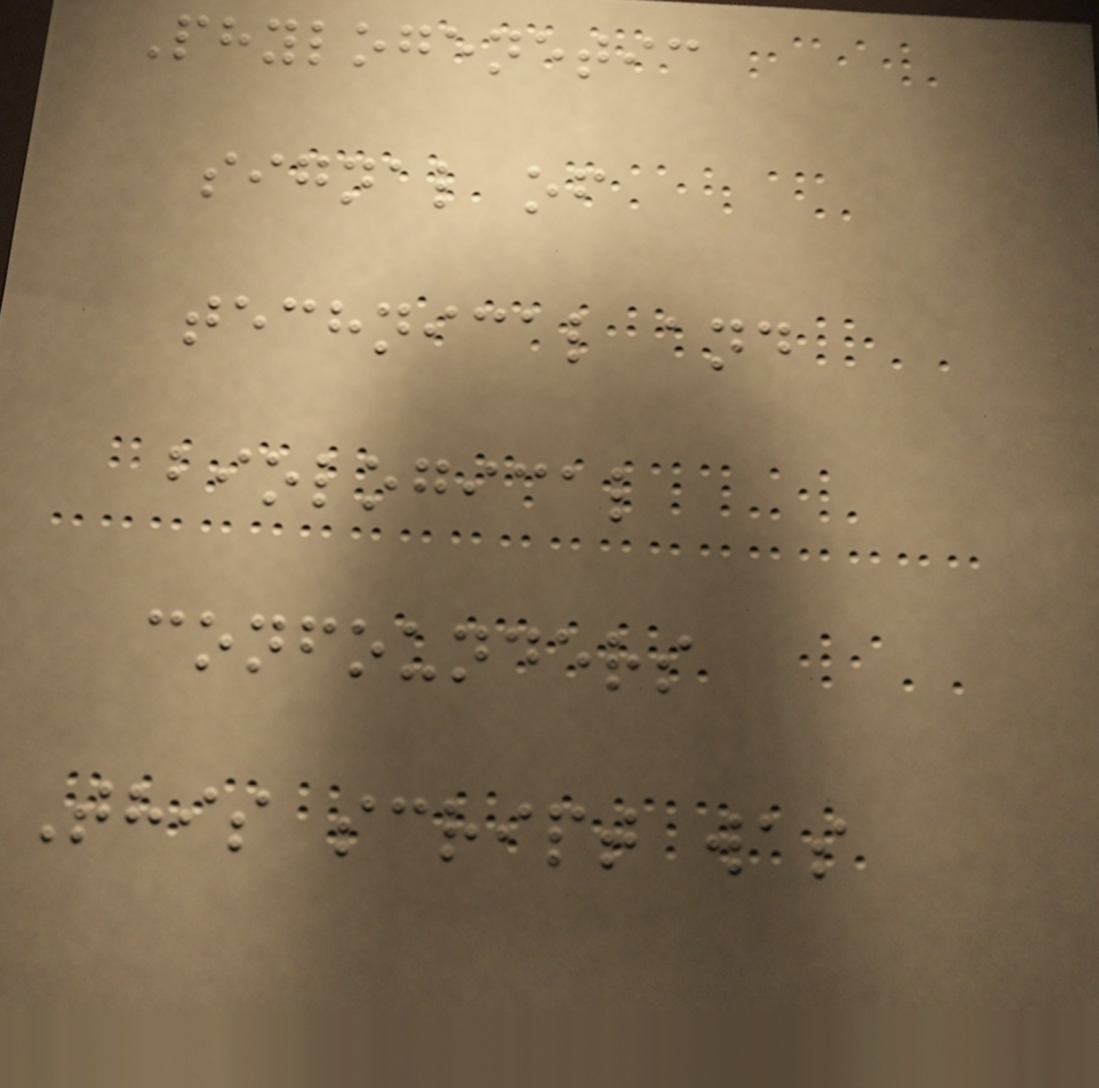Phylogenetic
signal of
technical and
biological
confounders
This script was
